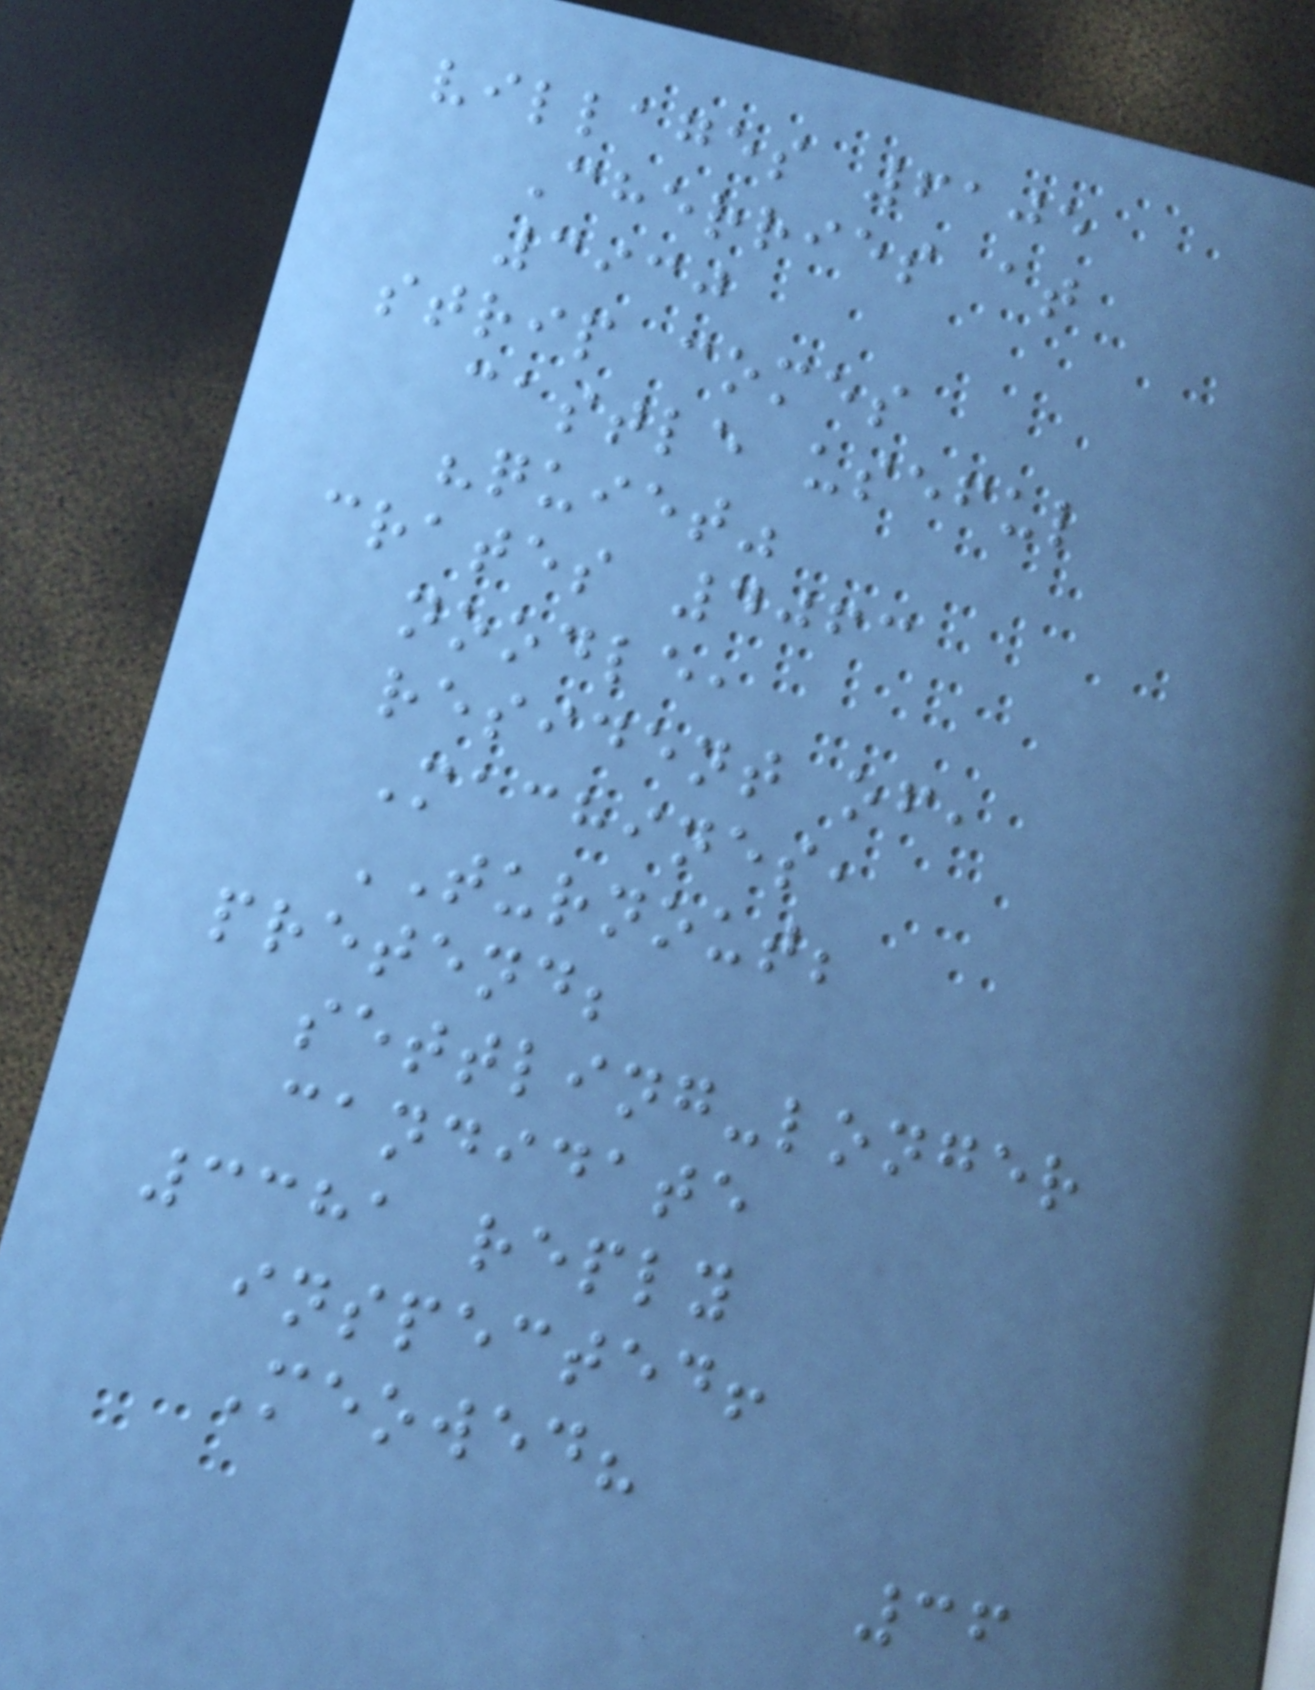villages 6105
Cherries at
3930
strip comes
castle useful
"quiet"
crates 4063
noodle,
resident of,
Machines,
TURNOUT;
pretend;
settling-longer
candidate
3381 reply
inspected!
Meowed?
36
